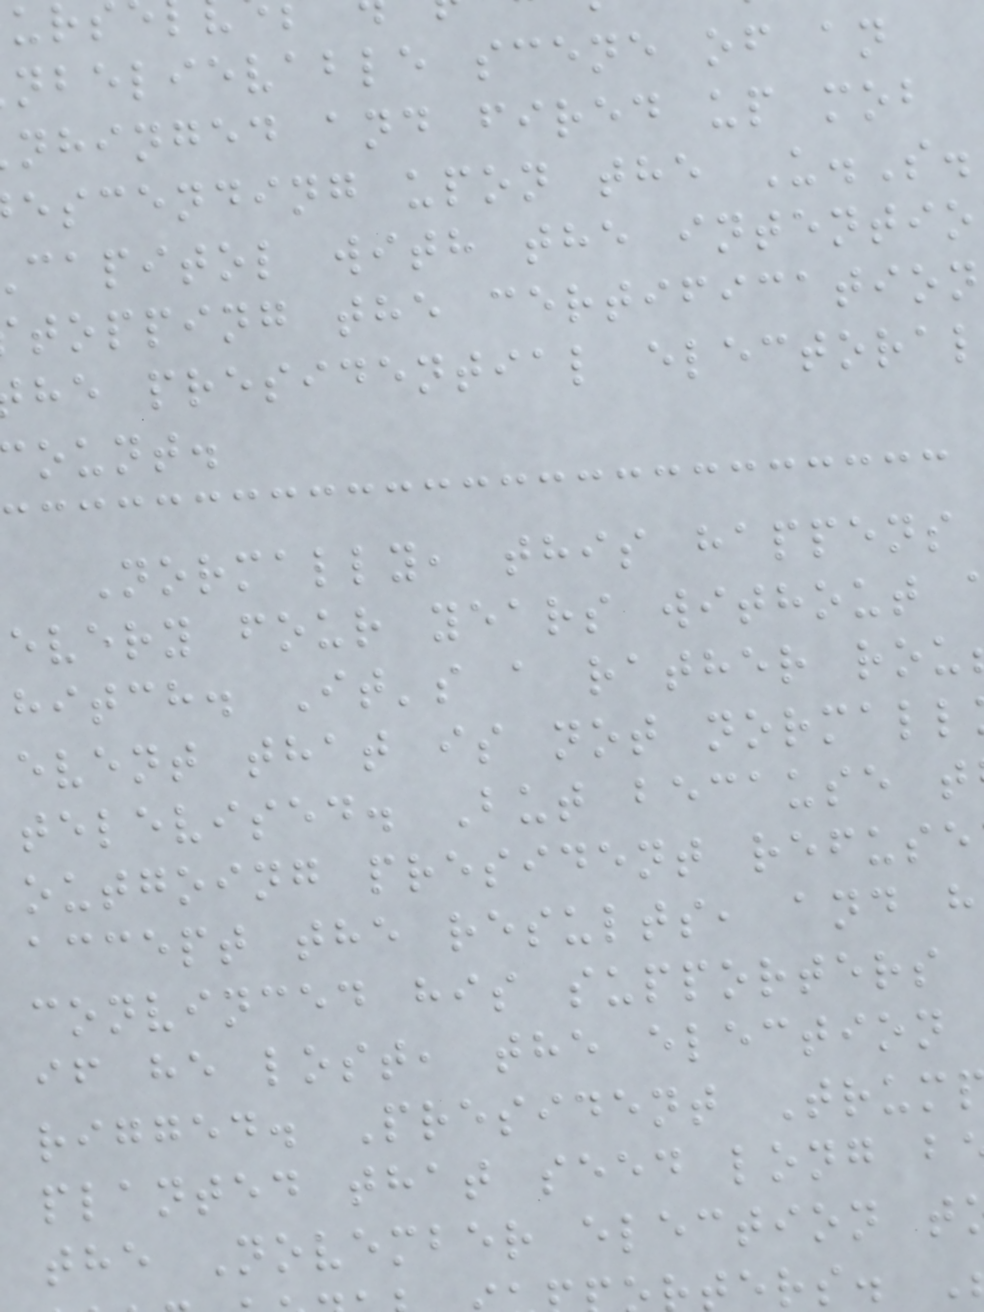nbelievable scene of an
nhinged and fired up mob
escending upon the U.S.
capitol with the intentio
topping the certification
he presidential electoral
ount.
Normally, this happens
every four years without
hitch. It's a rather rou
event that is not normall
televised. But because t
outgoing president refuse
accept the results, and h
convinced his supporters
if he lost, the election
rigged. President Trum
planted that seed long b
the November election t
